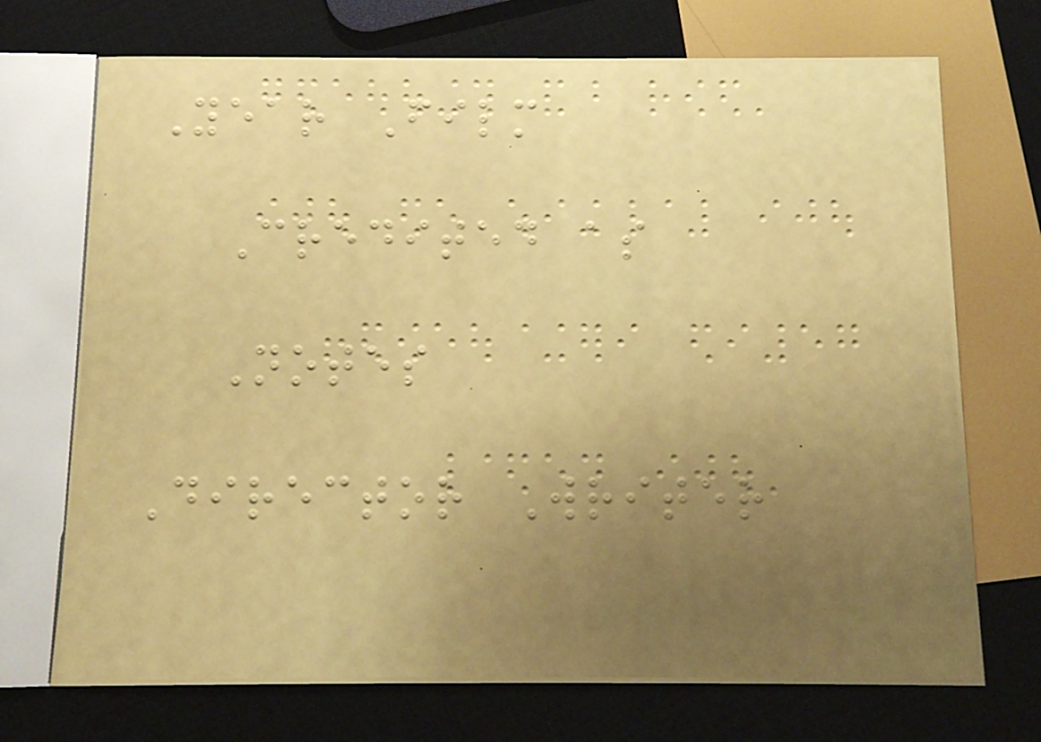Year Film
Credited as
Notes
Director Writer
